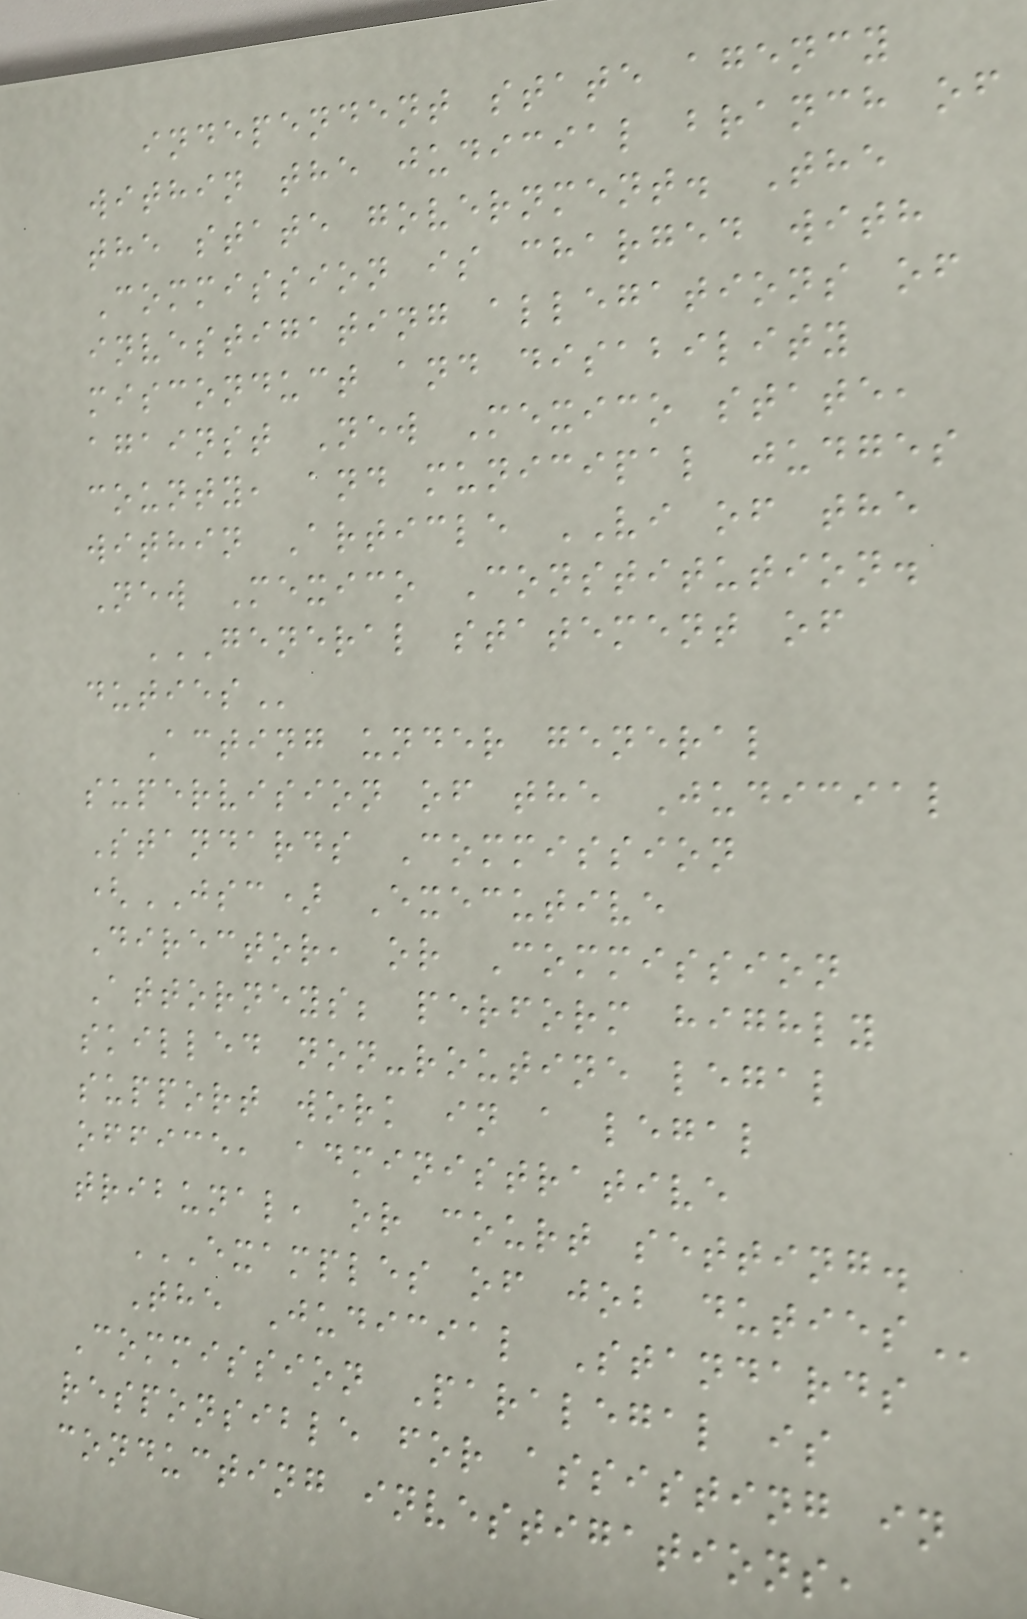independent state agency
within the judicial branch of
the state government. The
Commission is charged with
investigating allegations of
misconduct and disability
against New Mexico state,
county, and municipal judges
within Article VI of the
New Mexico Constitution.
GENERAL STATEMENT OF
DUTIES
Acting under general
supervision of the Judicial
Standards Commission
(JSC) Executive
Director, or Commission
Attorneys; perform highly
skilled non-routine legal
support work in a legal
office, administrative
tribunal, or court setting.
EXAMPLES OF JOB DUTIES
The Judicial Standards
Commission Paralegal is
responsible for assisting in
conducting investigations,
